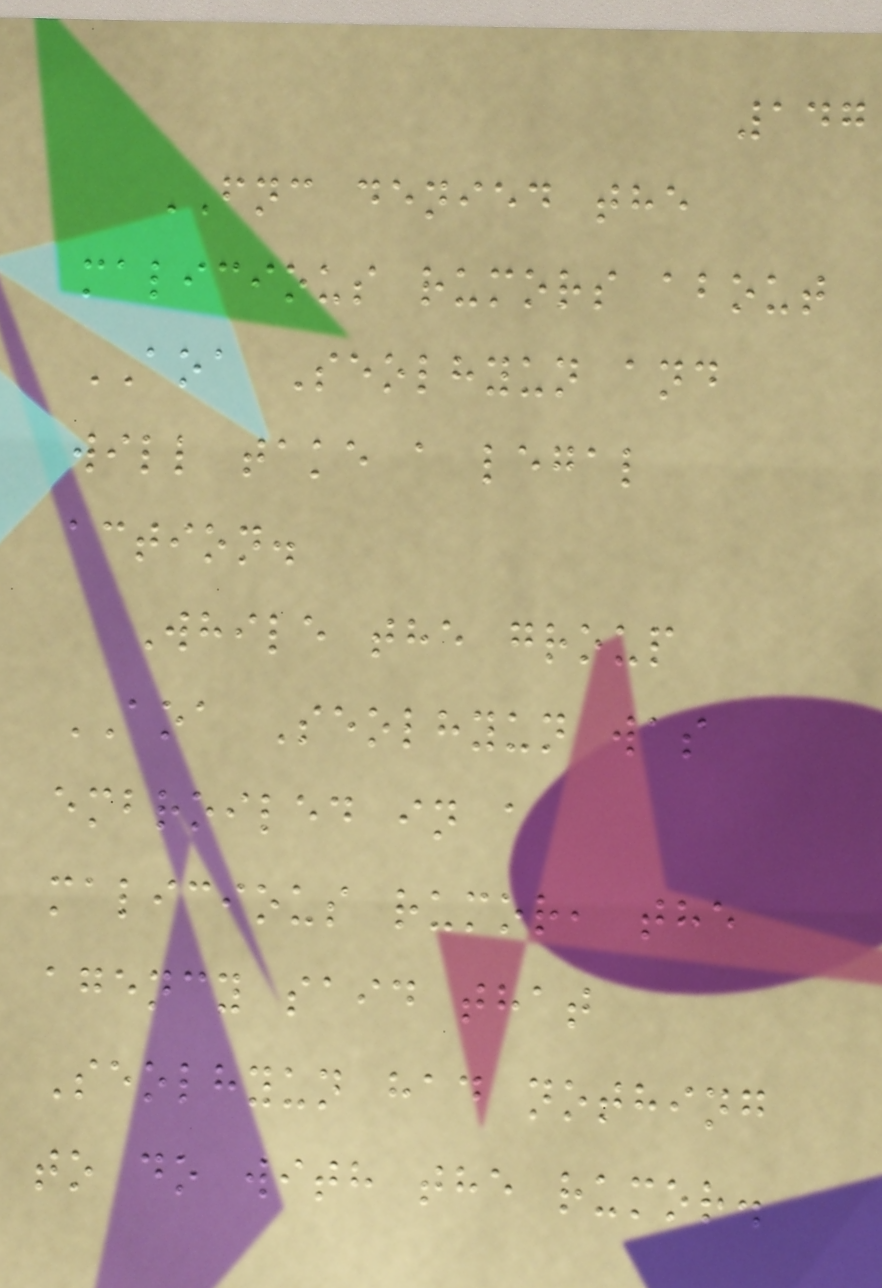147
FNC denied the
malicious rumors about
AOA Seolhyun and
will take a legal
action.
While the group
AOA Seolhyun was
embroiled in a
malicious rumor, the
agency said that
Seolhyun had nothing
to do with the rumor.
